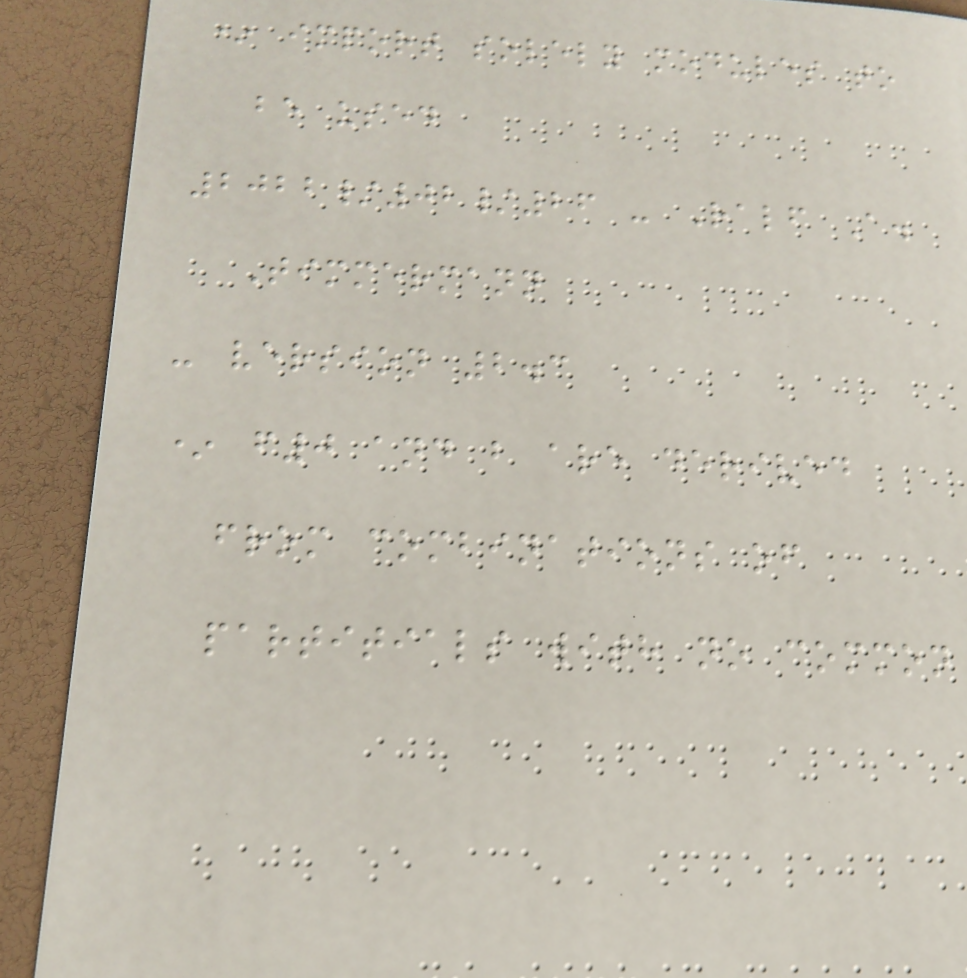* import solely modules to
be used
2022/02/26 - Ralf A.
Timmermann
- version 2.3
* f0 and b are derived
from combinations of
partitials with no common
